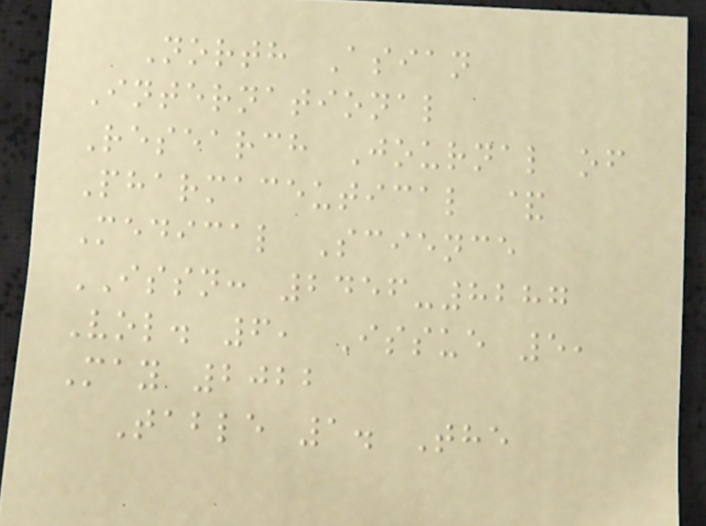North Asian
International
Research Journal of
Pharmaceutical &
Medical Science
ISSN: 2456-8287
Vol. 6, Issue 5,
May 2022
Table 1. The
